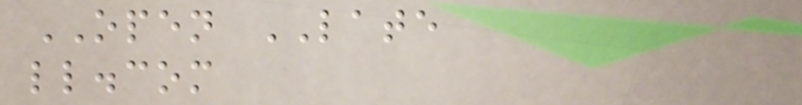OPEN LATE
ll.com
